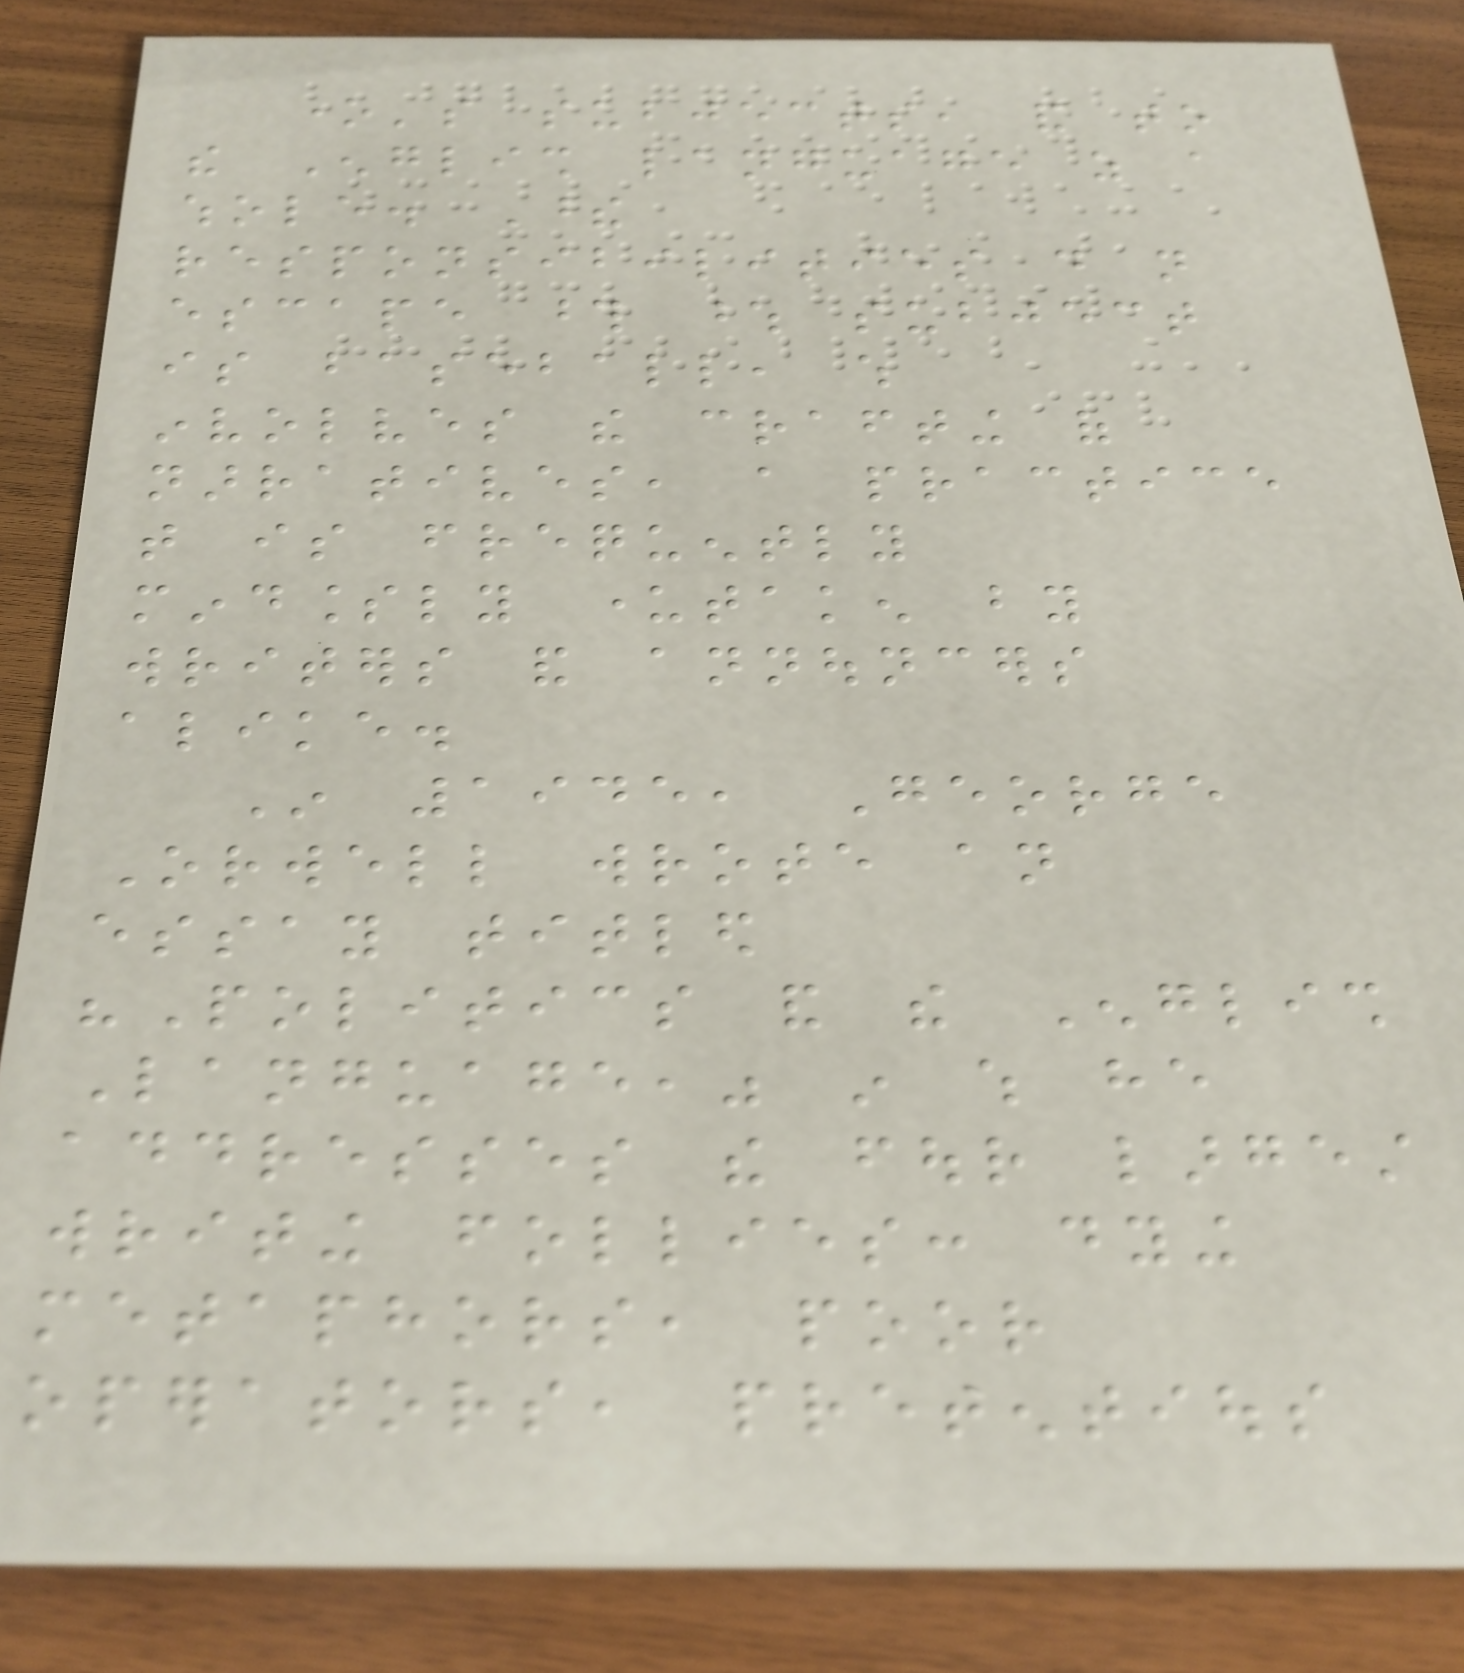one's subjects, and to
the English language as a
whole. These
responsibilities do not
escape those whose subject
is baseball, which
involves the crafting of
narratives, a practice
that is frequently
mindlessly undertaken by
writers and announcers
alike.
In 1945, George
Orwell wrote an
essay titled
"Politics and the English
Language," in which he
addresses the four largest
writing follies: dying
metaphors, poor
operators, pretentious
